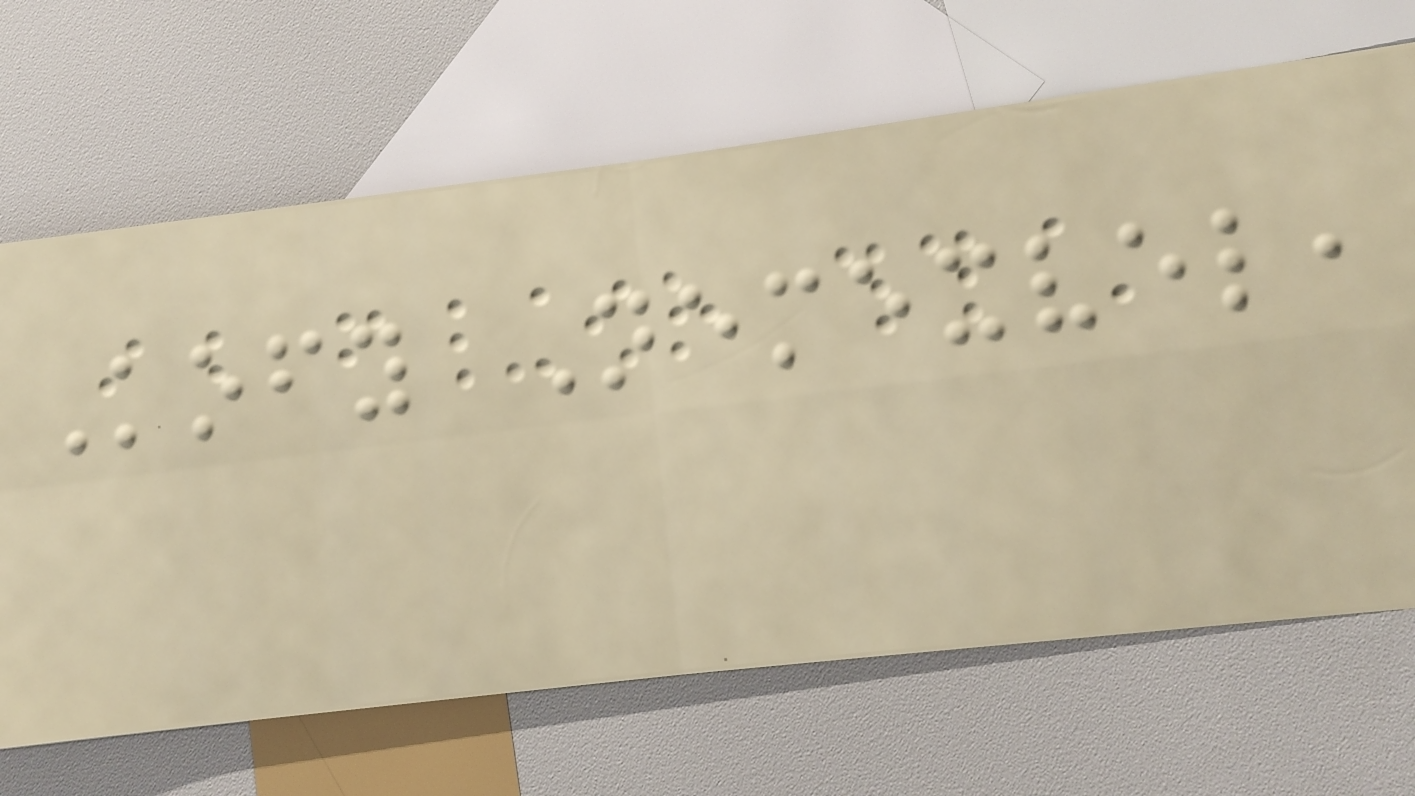Kofy Nemexvel,
